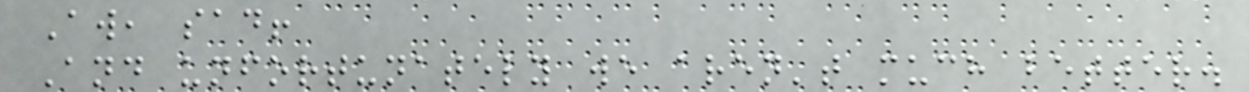Aw, sad!
And unfortunately we aren't much better.
